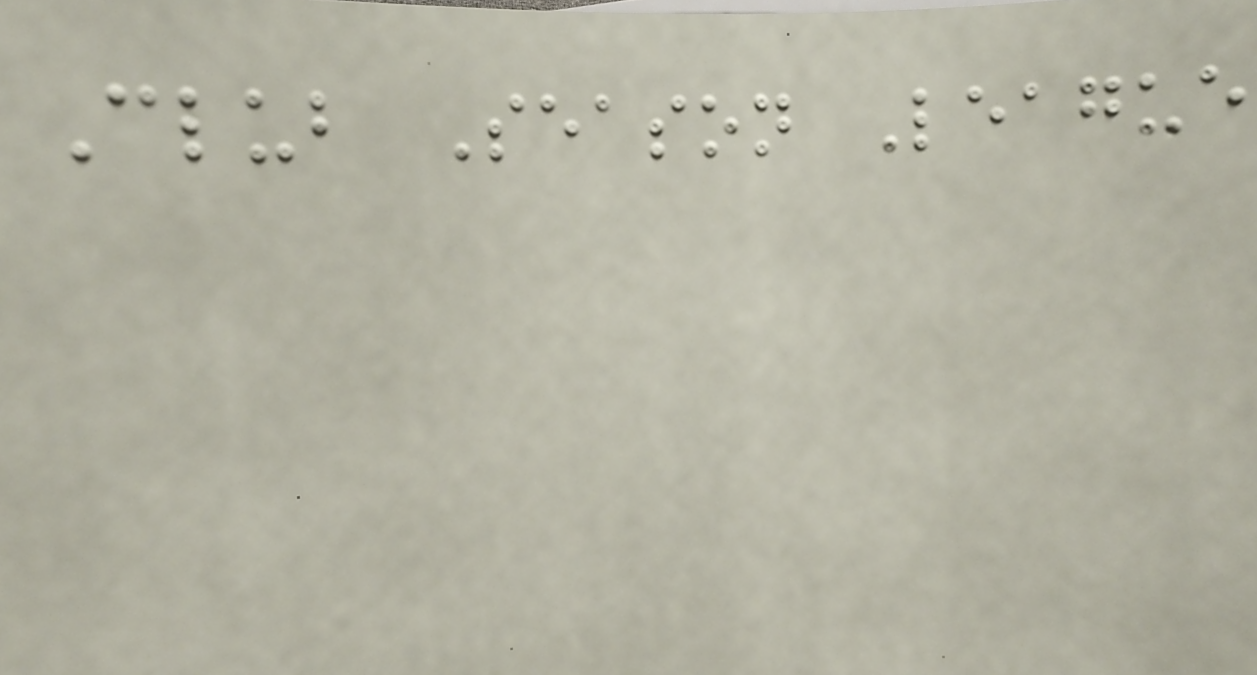Club Season League
